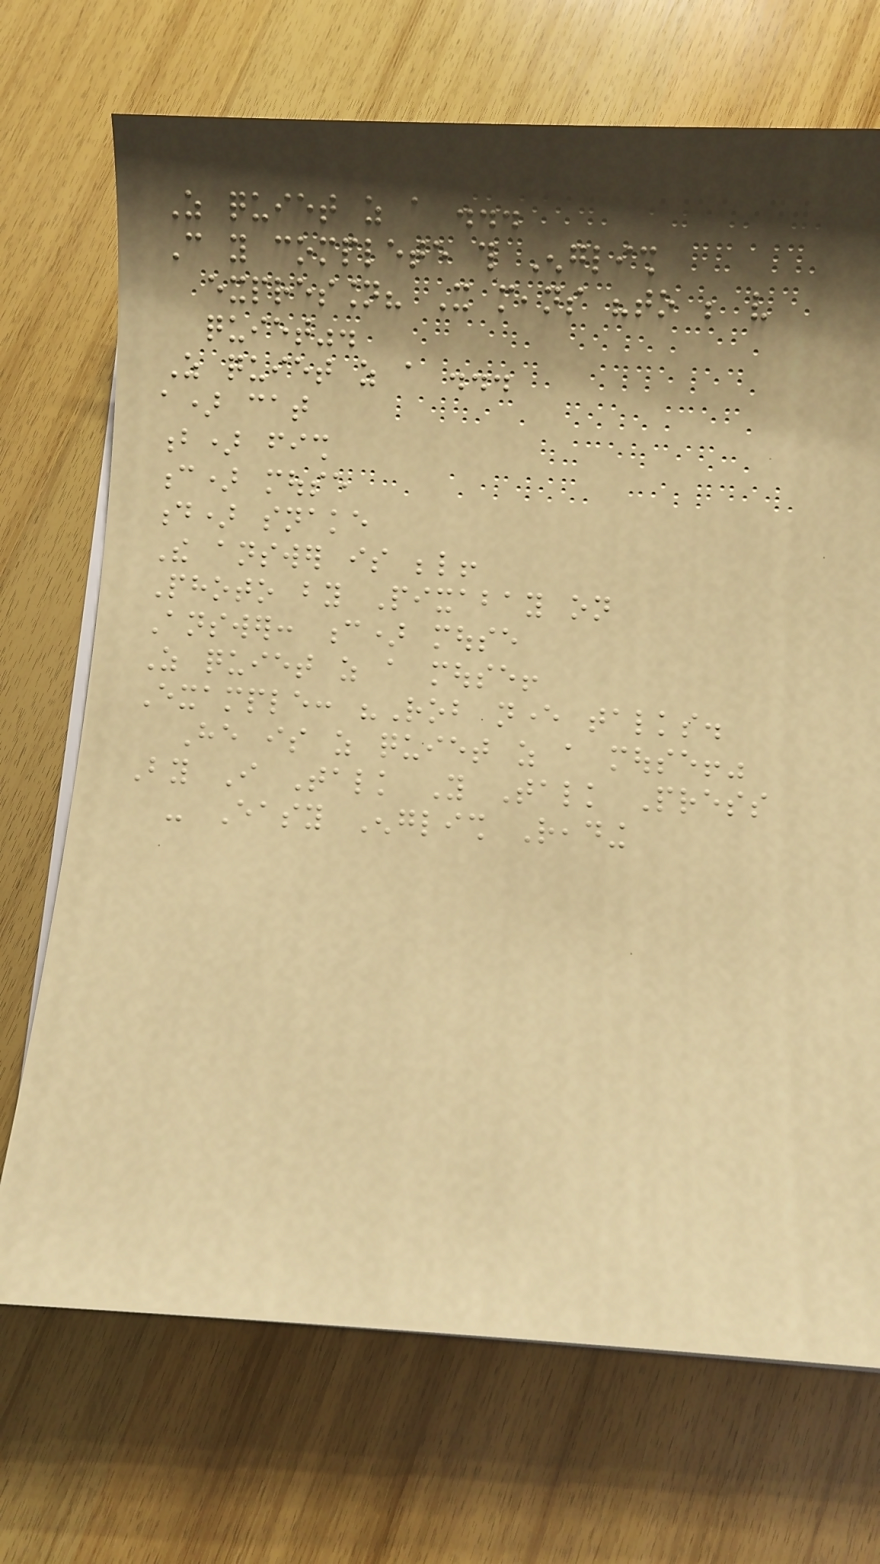As quiet as a ...
Can you complete this English
expression? It means "to be very
quiet".
As quiet as a ...
a) cat
b) fish
c) mouse
d) snake
The answer is below!
Photo by Pixabay on
Answer: c) mouse
As quiet as a mouse!
Example: "Rob never talks.
He is as quiet as a mouse!"
By I Talk You Talk Press
- Easy English Reading
